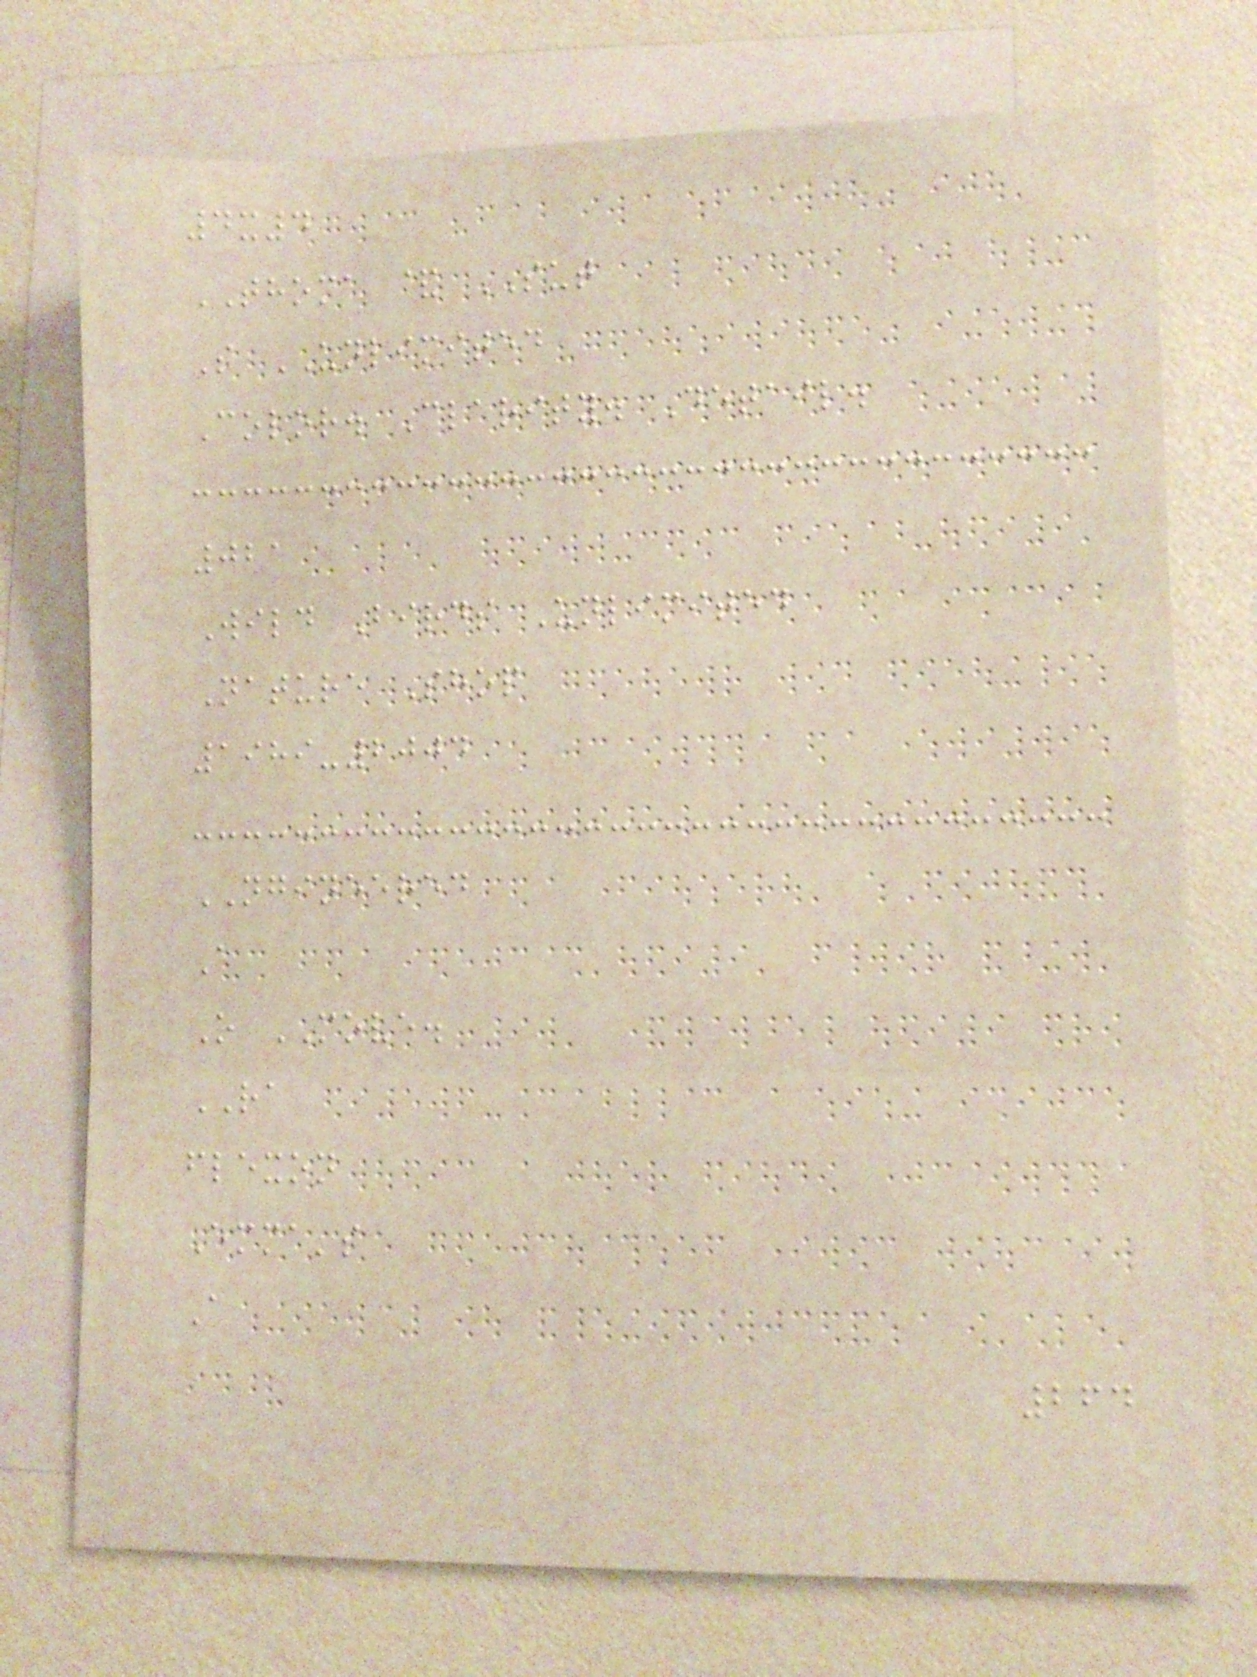4x4
THOMA & SUT
S UNLIMITED
Color. Clarity. Detail.
021
Wild Birds Unlimited
Nature Shop
1989-2004
NGINEERED
A
O MOVE.
RA
flexon
Emma's
A
264
